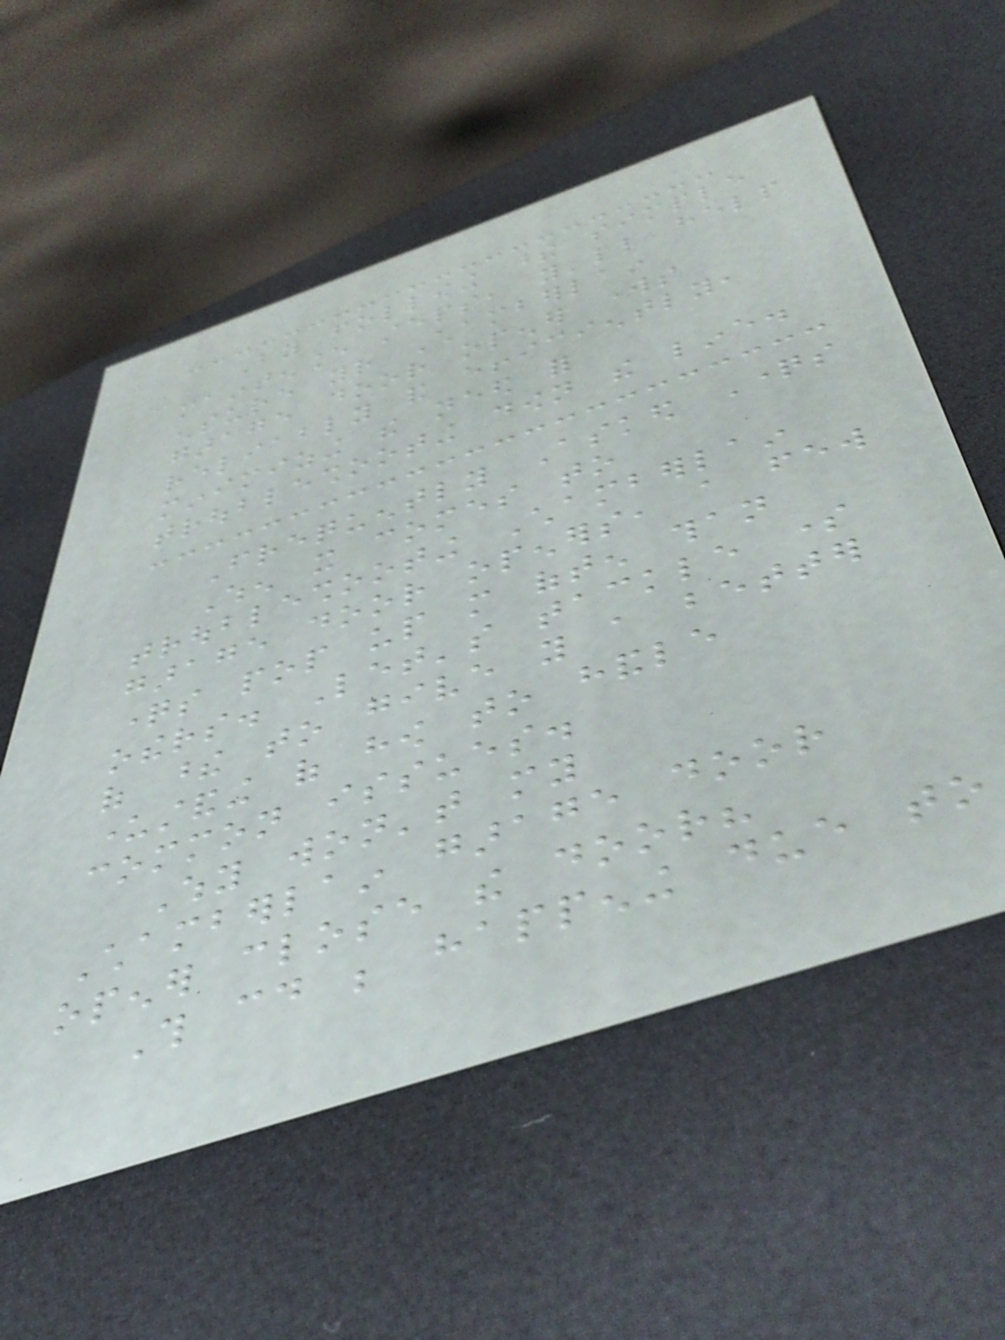By following these simple
maintenance steps, you'll help
ensure your Chamberlain
garage door opener works
reliably and efficiently,
minimizing the need for
troubleshooting down the line.
Frequently Asked Questions
When it comes to
troubleshooting Chamberlain
garage door openers, a few
questions pop up more often than
others. Let's tackle some
of these to give you a better
understanding of how to handle
common issues.
Why won't my
Chamberlain garage door
opener close the door?
This could be happening due to
